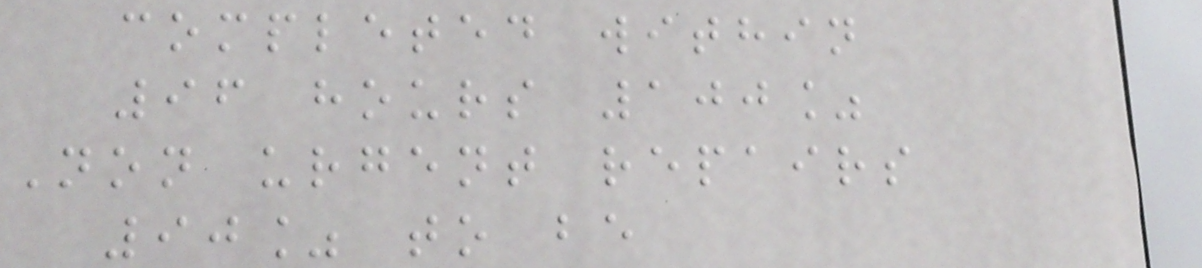completed within
96 hours 100%
Non urgent repairs
90% to be
